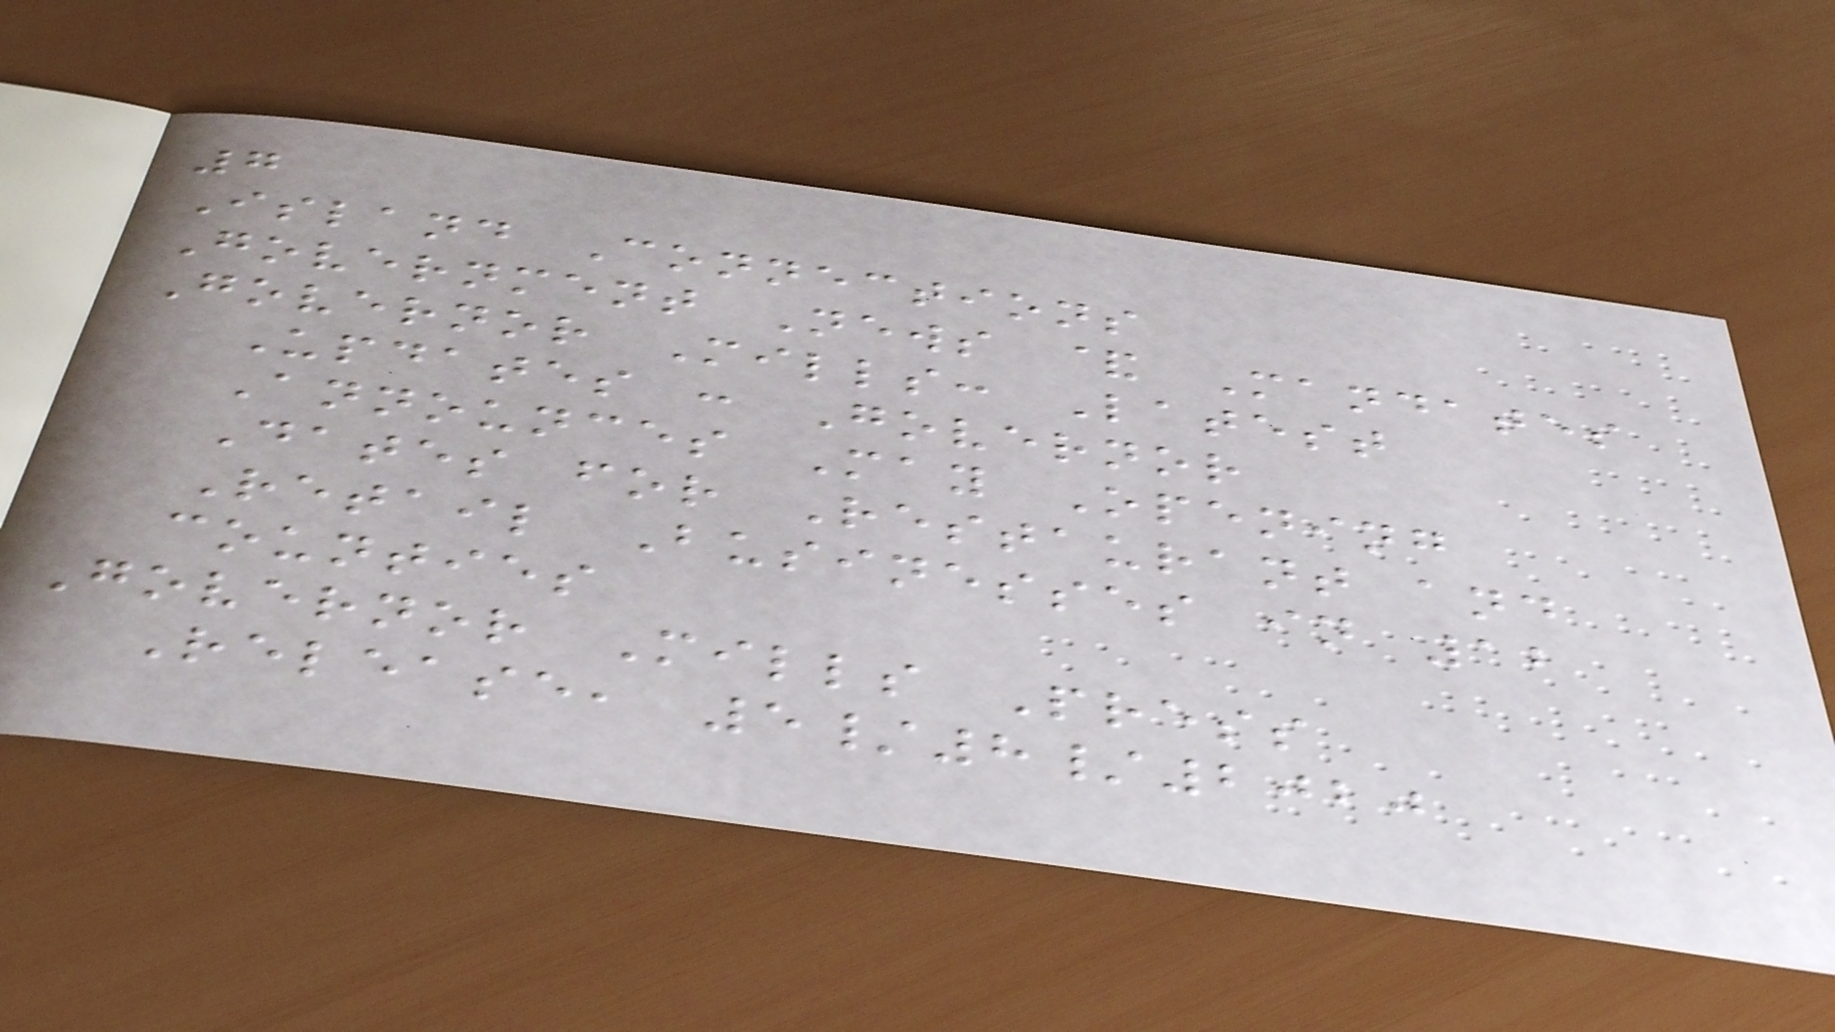7
Island Connections
Government News & Mandates
Governor Mills: Latest
Updates : Governor
Announces May Opening
Dates for Restaurant and
Retail Businesses in 12
counties
Governor Mills Press
Release, 5/8/2020
